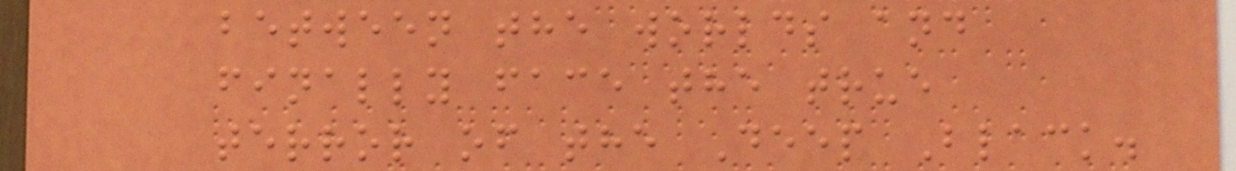between the worlds and
finally face the true
terror of the Deep Black.
